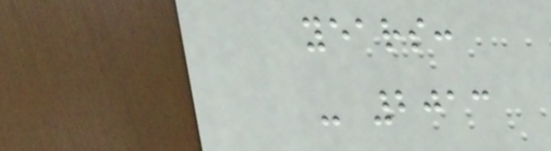years:
- 2013
